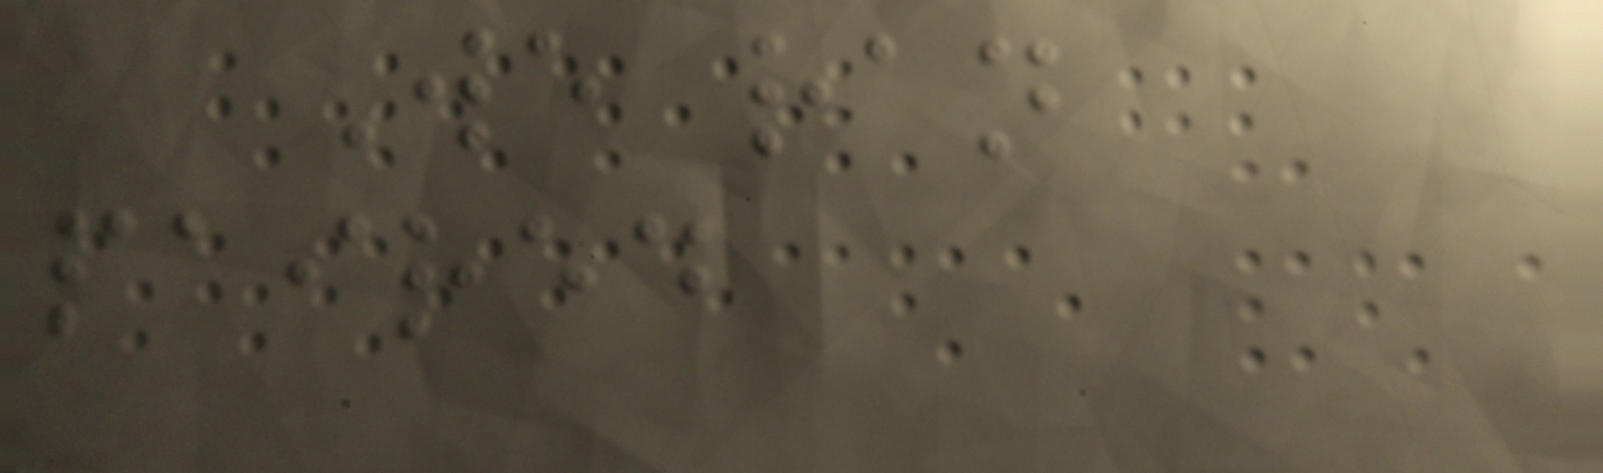We ran
paired
